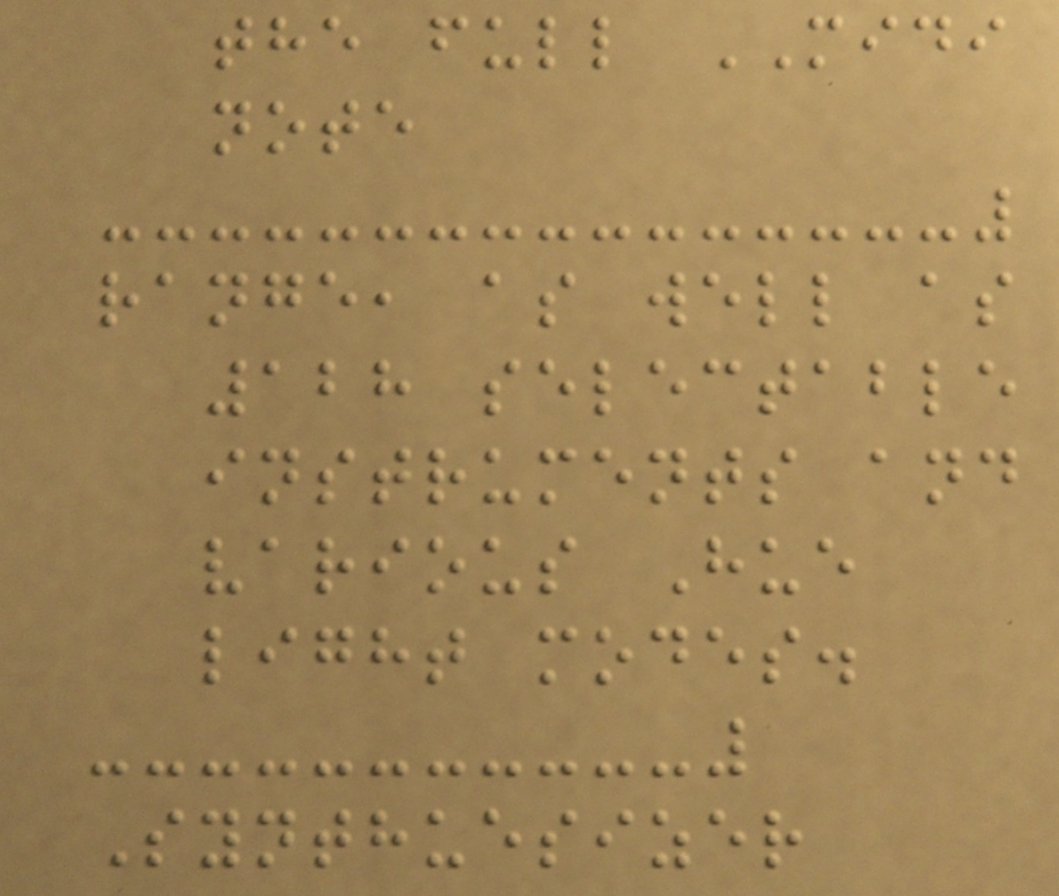the full MIDI
note
range, as well as
128 selectable
instruments and
various Hue
light modes.
Synthuesizer
